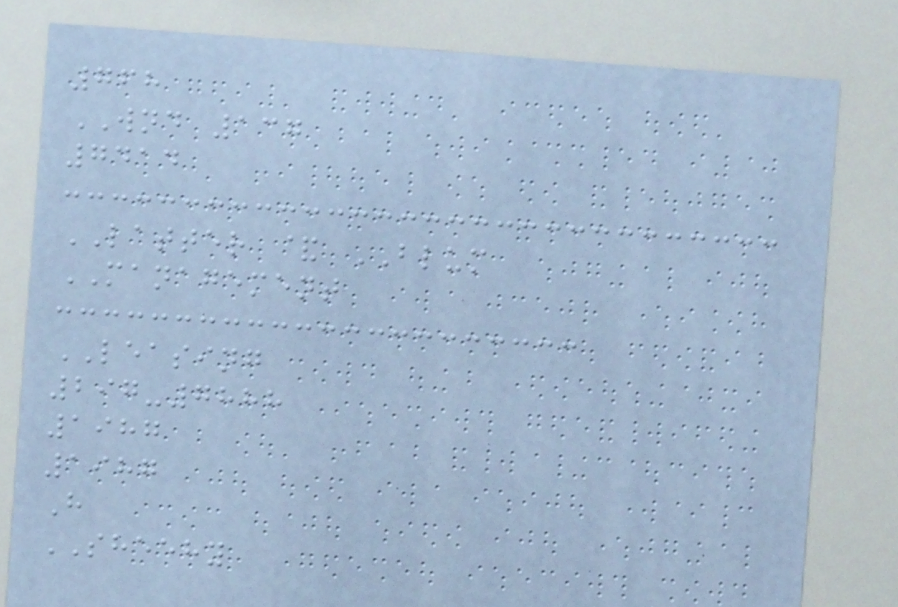768
WND 137
7414
LATTER & BLUM
MANAGEMENT
LEASING
297-7888
1987
1987
H
SHEEHY
